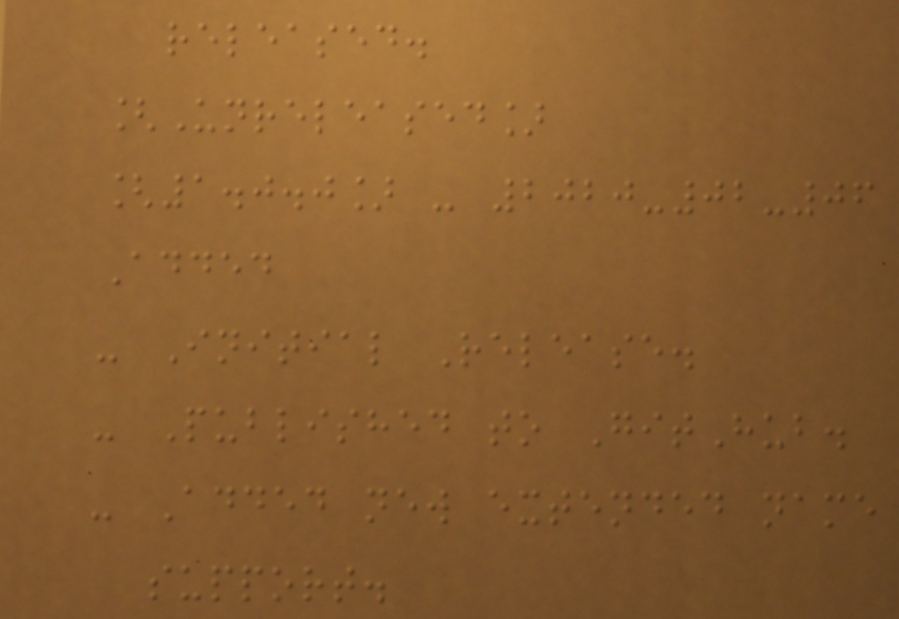released.
[Unreleased]
[1.0.0] - 2020-02-06
Added
- Initial Release.
- Published to GitHub.
- Added new extended name
support.
